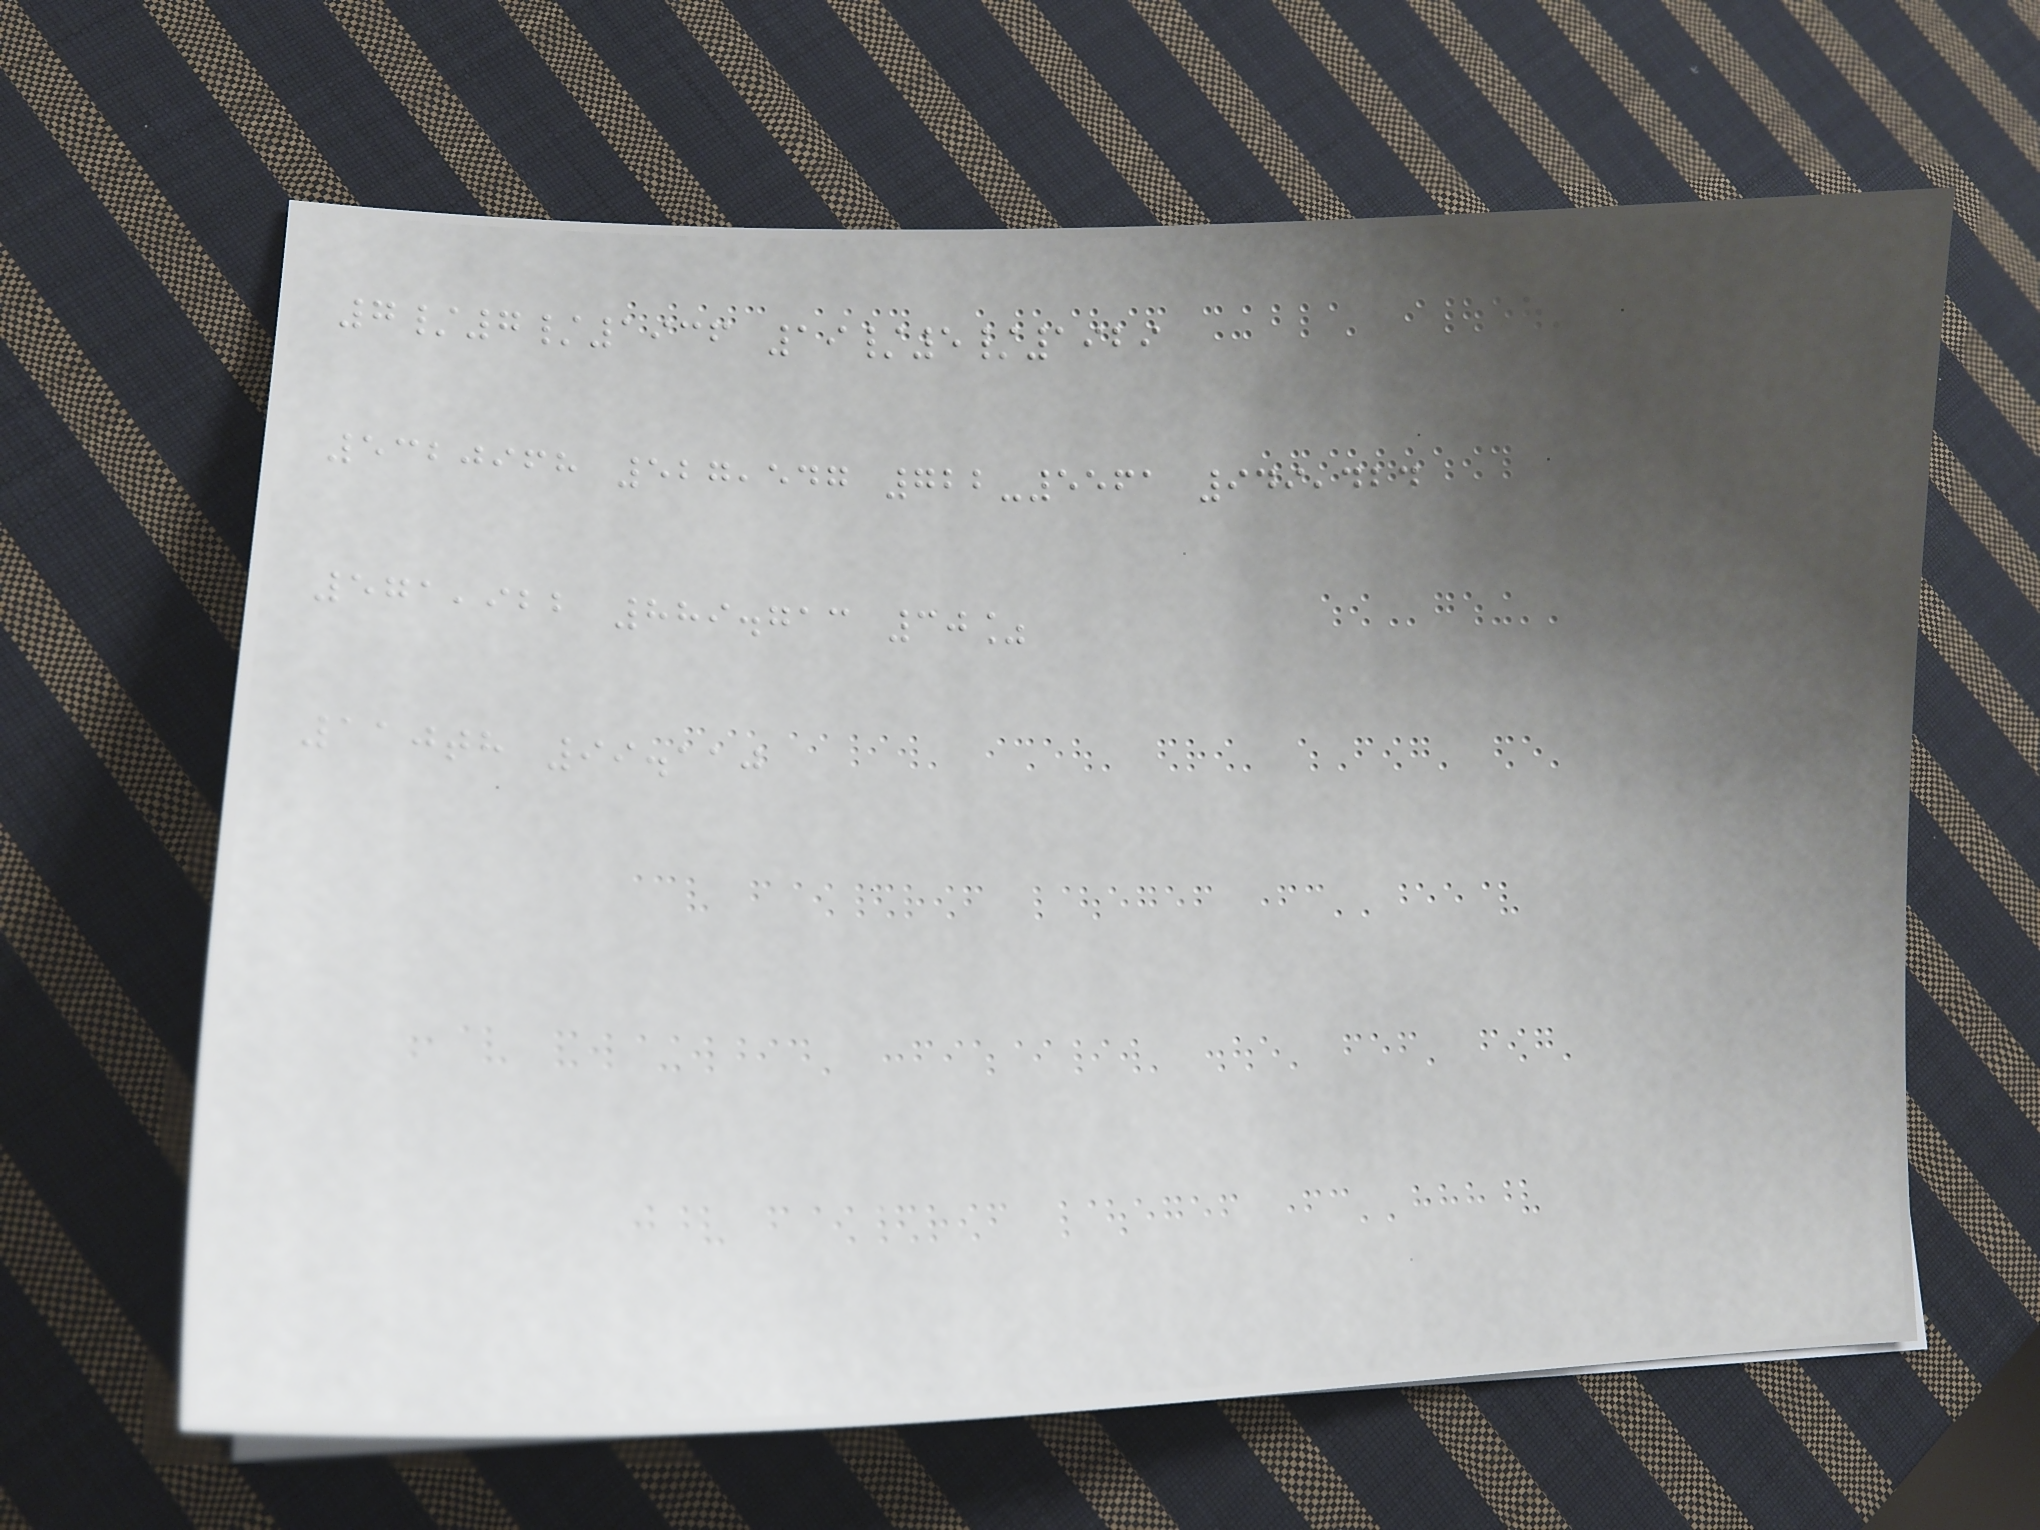7/7/1936 19/5/1929
5320968 527,547 722-5561 949,424
571,922 889.713 30%
110th 99.110
